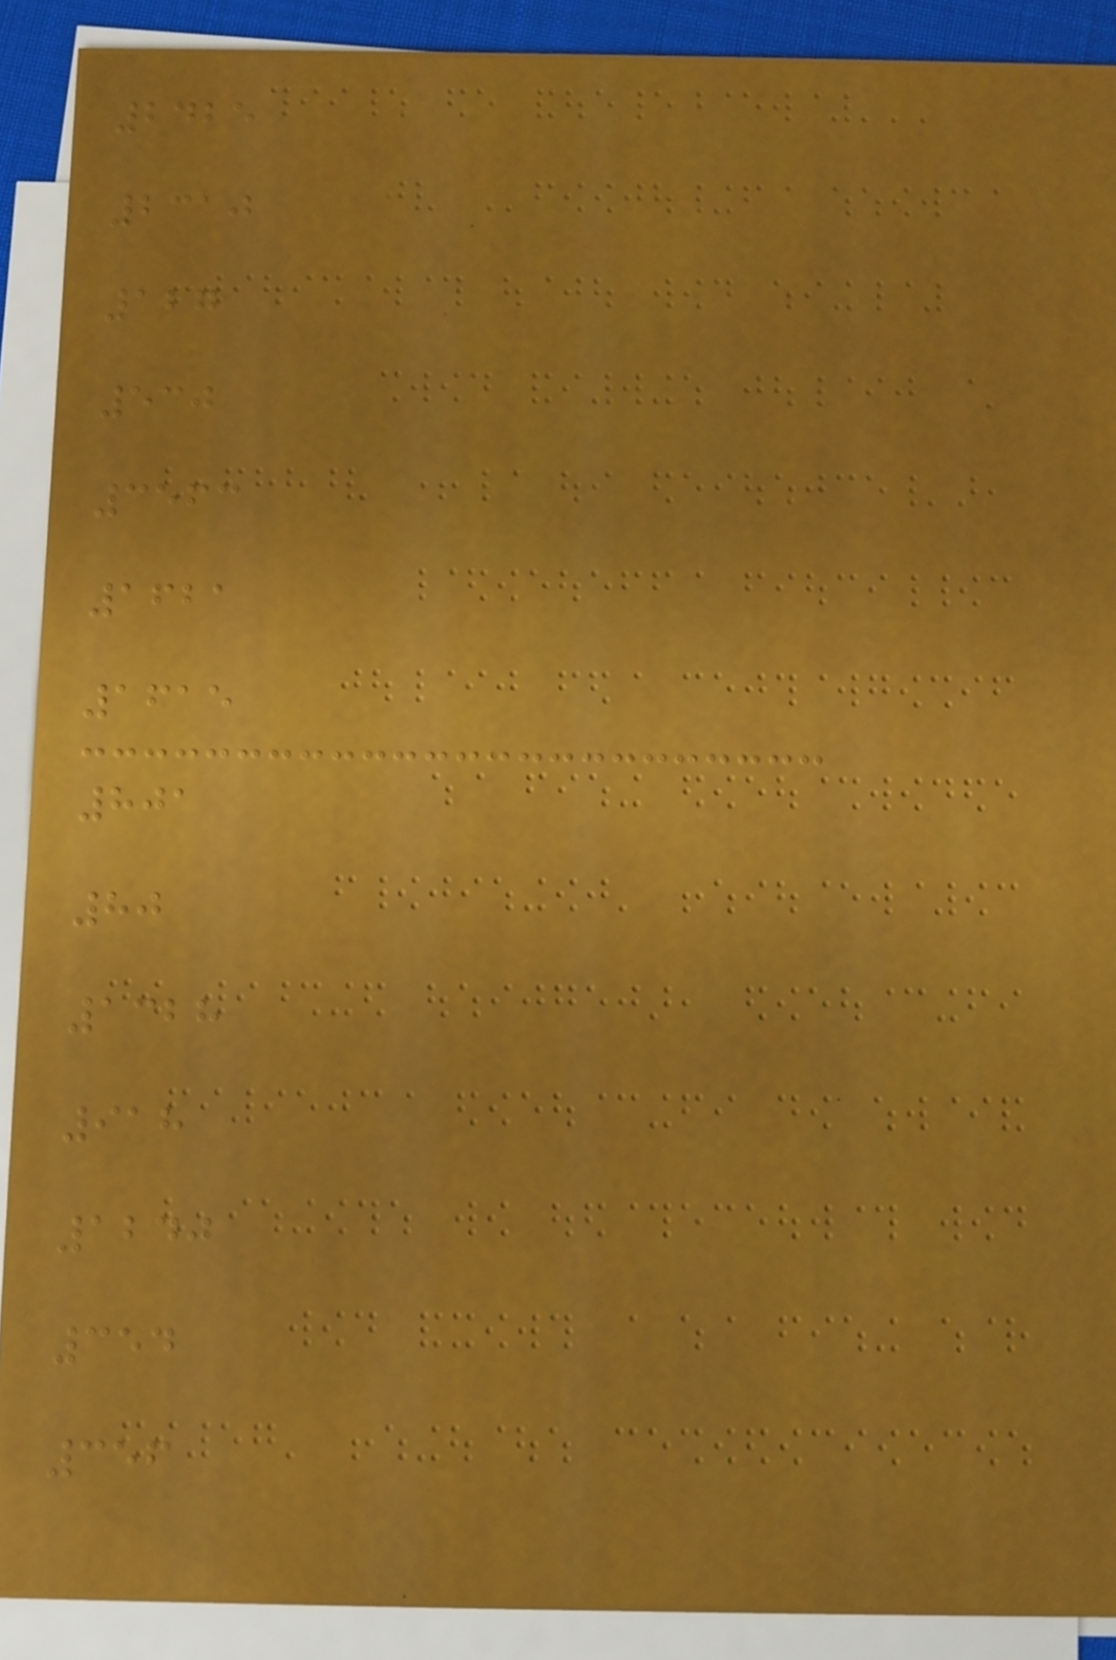2425
2310
127
530
3563
1621
1615
801
80
1328
918
1240
354
356
